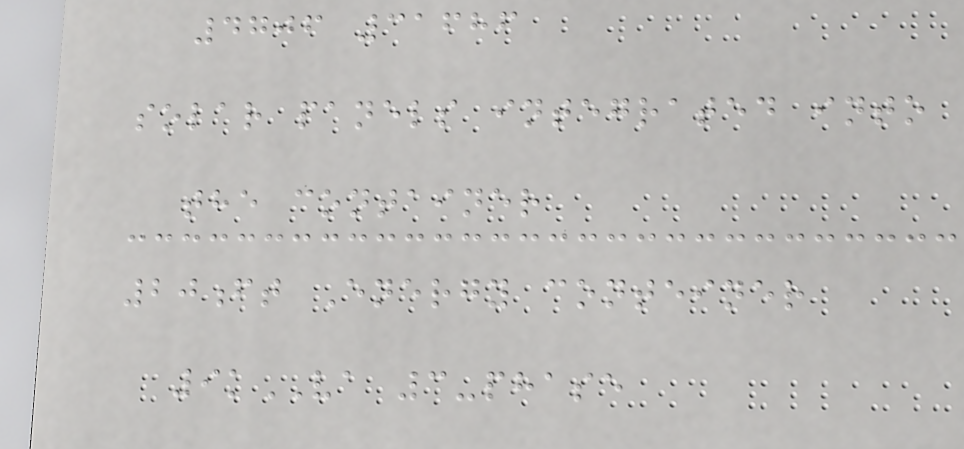4706 31686
solar panels integrated into
the container
20ft Energy conteiner
9kVA 3-phase
